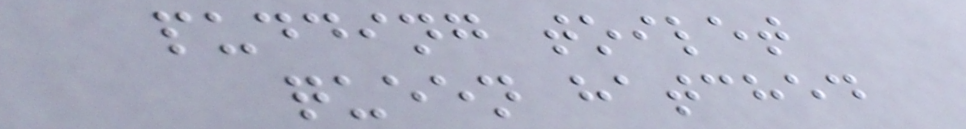pudding toilet
queen hatched
